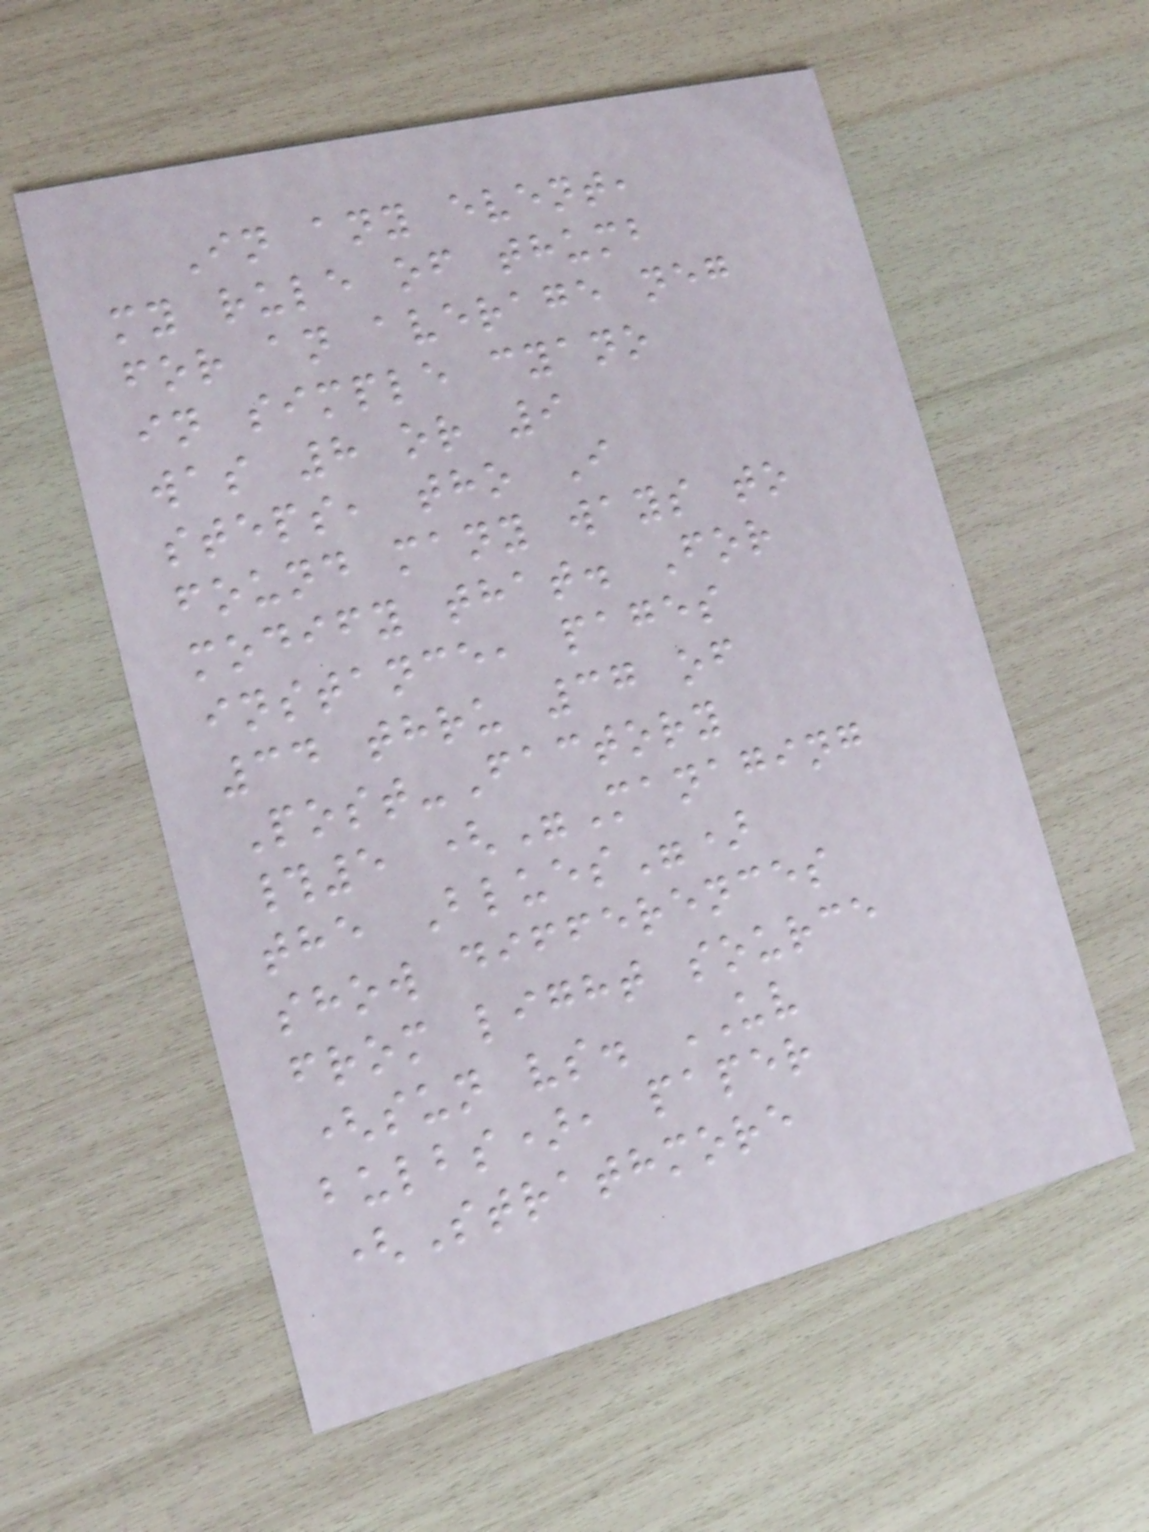In any event,
my rule of thumb
for an average neg
in simple cyano
was 8 or 9
steps, tho I
found many ways to
modify that. For
instance, pages
34 thru 37 of
Post-Factory
#5 ("Managing
the Blues")
show differences
from light source
(sun vs. UV
bulbs), paper
(Strathmore
